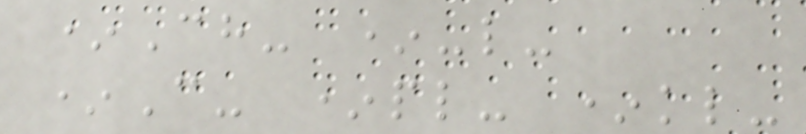*Ch- *-l-
*C- *pl- *kl-
